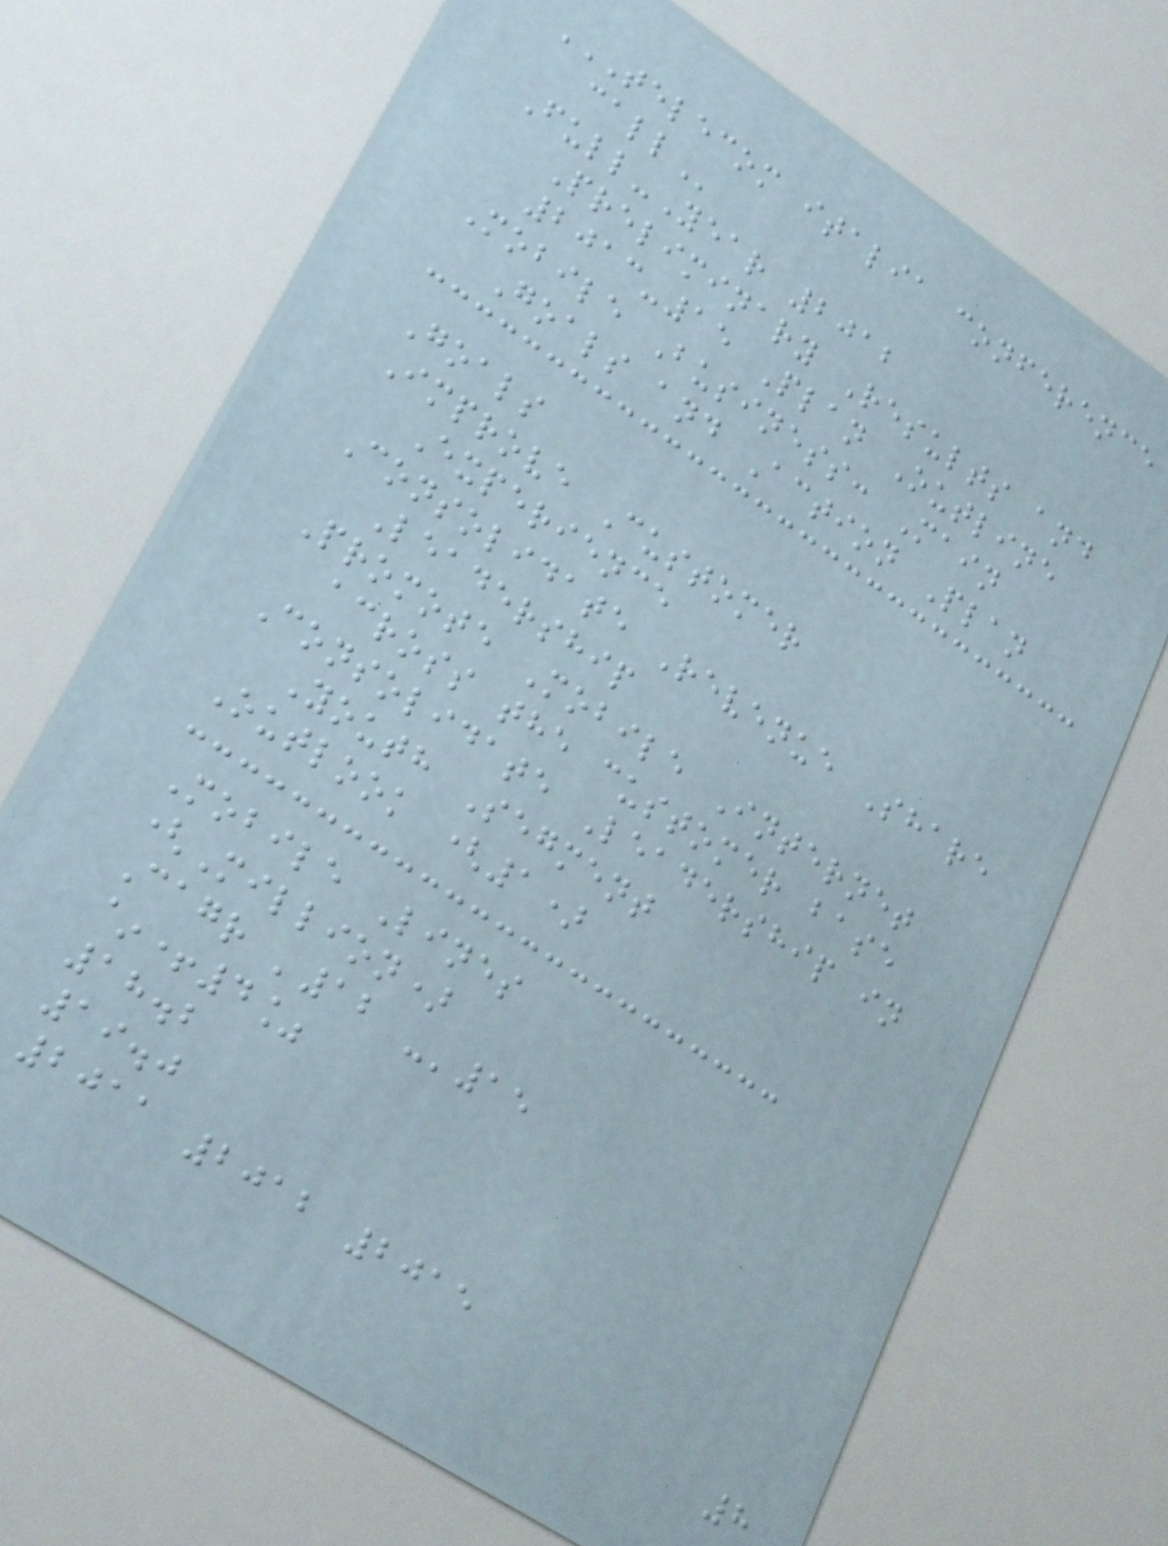TELECOM ITALIA CONFERENCE
CALL
Full-Year 2012
Preliminary Results and
2013-15 Plan Outline
Mobile Business: Main
Goals and Action Plan
Goals
Improve Customer
Experience
Consolidate Revenue Share
Leadership
Promote Mobile Internet
across the customer base
Consolidate Leadership in
Youth Segment
Outlook (1)
Mobile Lines
(Million)
Cagr '12 -'15
~+4%
18.2
19.0
2011 2012 2015
8
